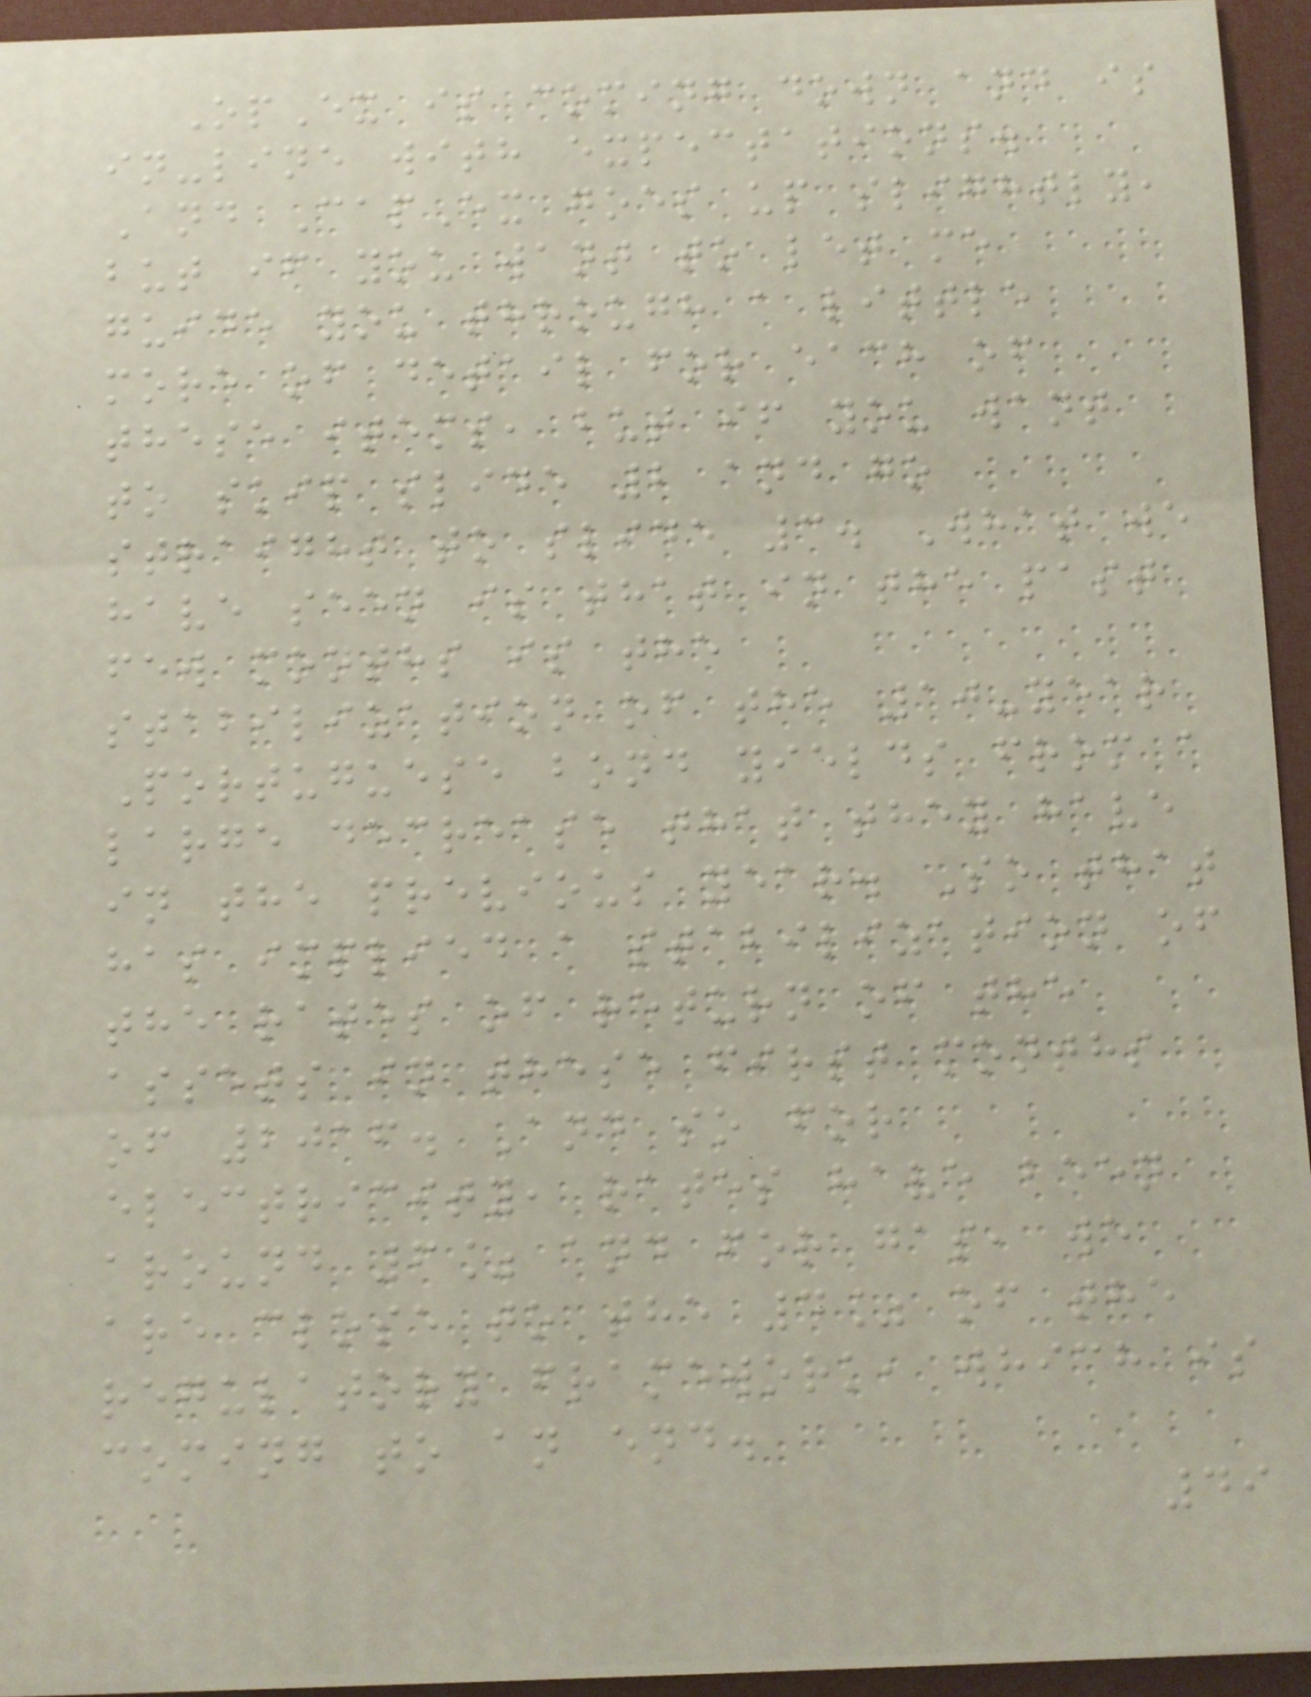OpEx is coming down and is
in-line with expectations.
And CapEx goes up slightly,
but if you want to let me
guide you through a little
more of detail for each of
these items, but if you want
to skip slide 2 and go
straight to slide 3. What we
have seen is that in the past
few months is the
stabilization of the 10-year
Portuguese bond yields from a
large decrease that they have
in the previous year. So that
has implied a stabilization of
the rates of return of the
assets in these first months
of 2016. And so for
electricity, rates have been
around 6% and for gas, we
are close to the 4% of the
regulatory framework, which is
coming to an end.
49
